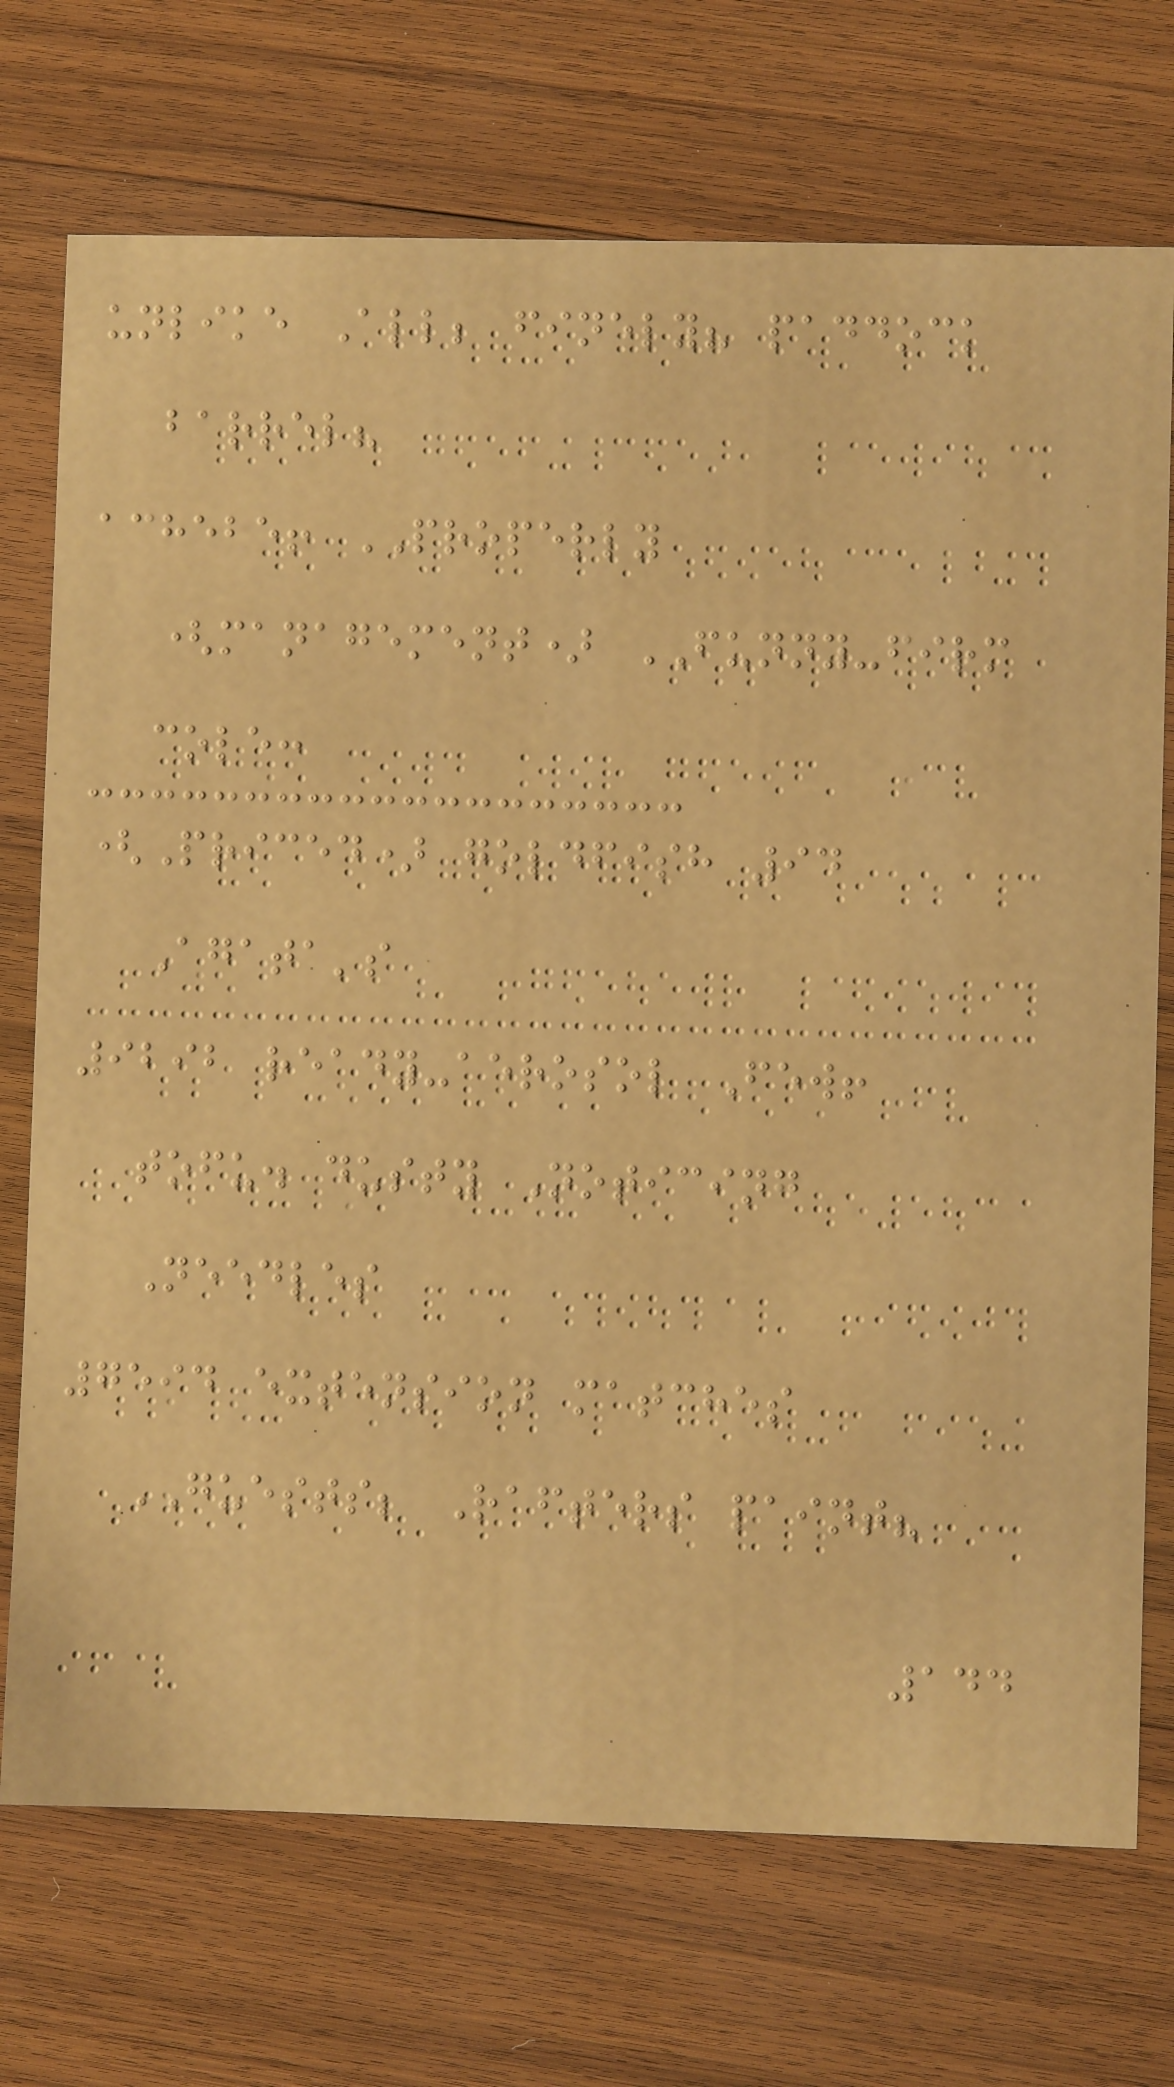unlike All; finely? paddock
barrel?
achebe! PROPERLY
(management) FUNNY-firm
cole:
(Priced) goldfish 94
Agata's
9292 ready-aerosol Few!
tofu. dusty Noticing
Needles
7594 extension matches
GUESTS; Rafters paint?
144
